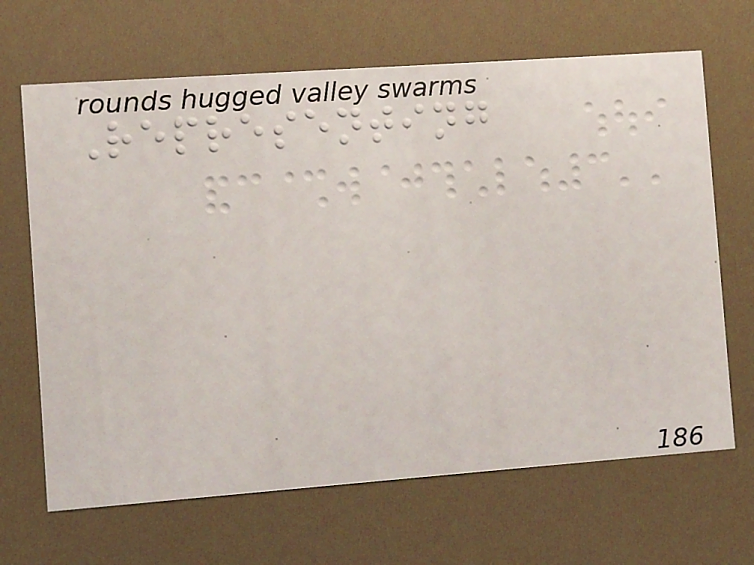Representing
